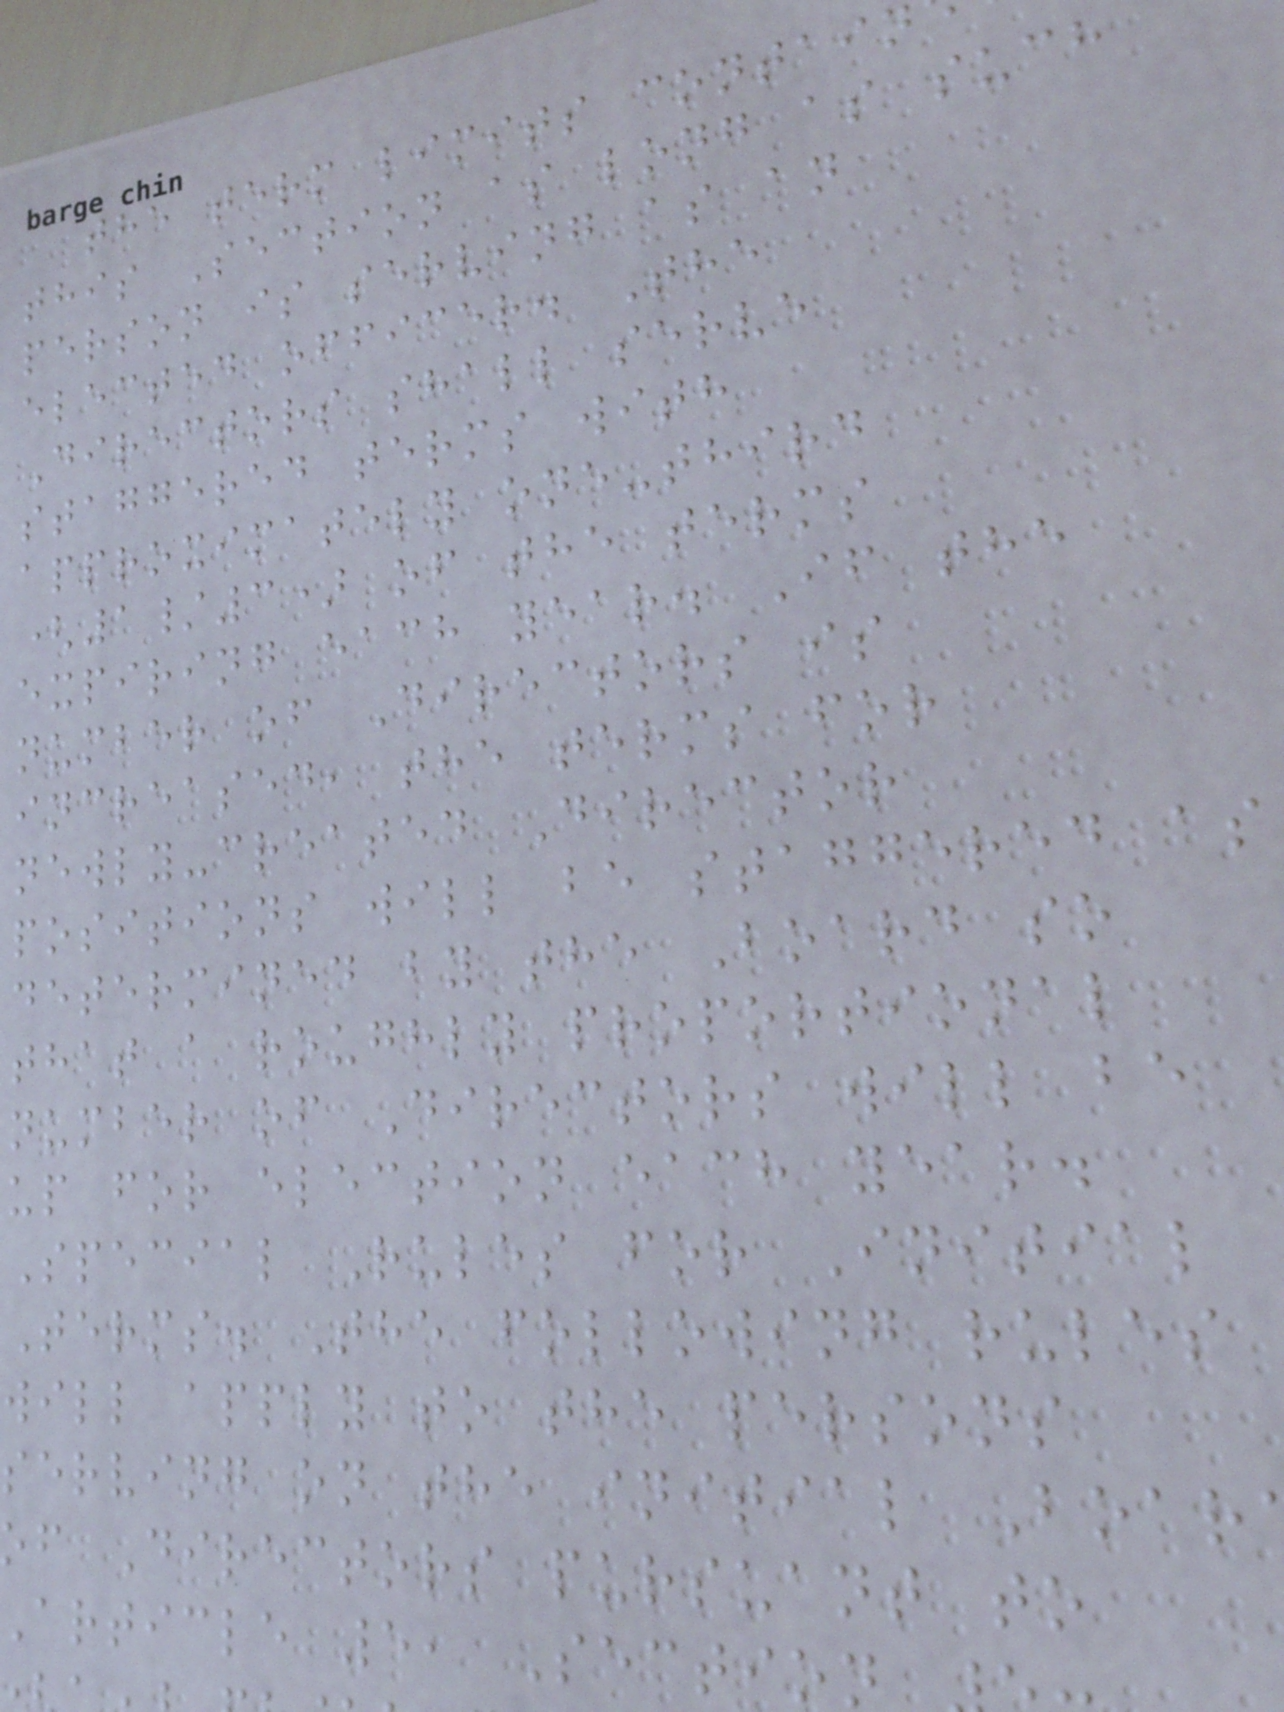the term limits contain
this Section as long as such
person is serving as an
elected officer. The
Directors shall serve
staggered terms with
approximately one-third
(1/3) of the terms
expiring each year. If the
number of Directors is
increased, the terms for
newly-created Director
positions will be staggered as
determined by the Board so
that a roughly proportional
number of Directors will be
up for election each year.
Special Rules for Initial
Terms. The following rules
will apply to the persons
serving on the initial Boar
of Directors pursuant to
article 5, Section
